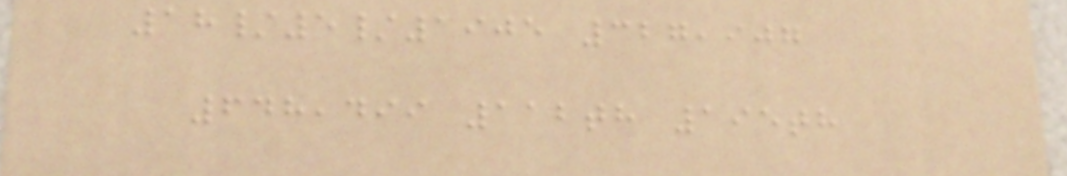18/5/1905 327,907
648,499 112th 195th
